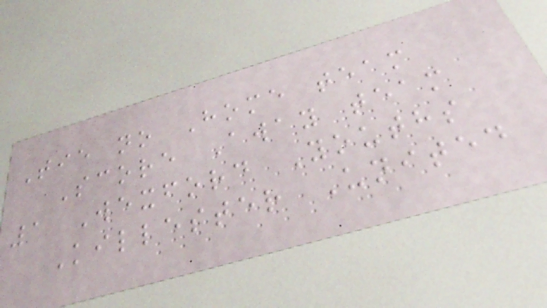Tie no Home team
Score Away team
1 Wexford Youths
Killester United
